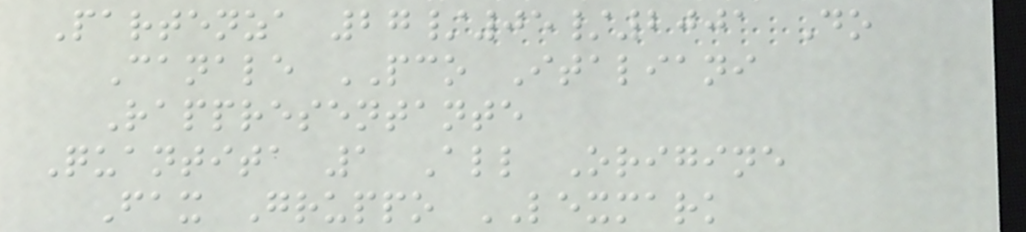Partenza 27/05/2001 Do
Canale PCO Italiani
Rappresentante
Quantita 1 All Origine
Fax Gruppo LEXMARK
